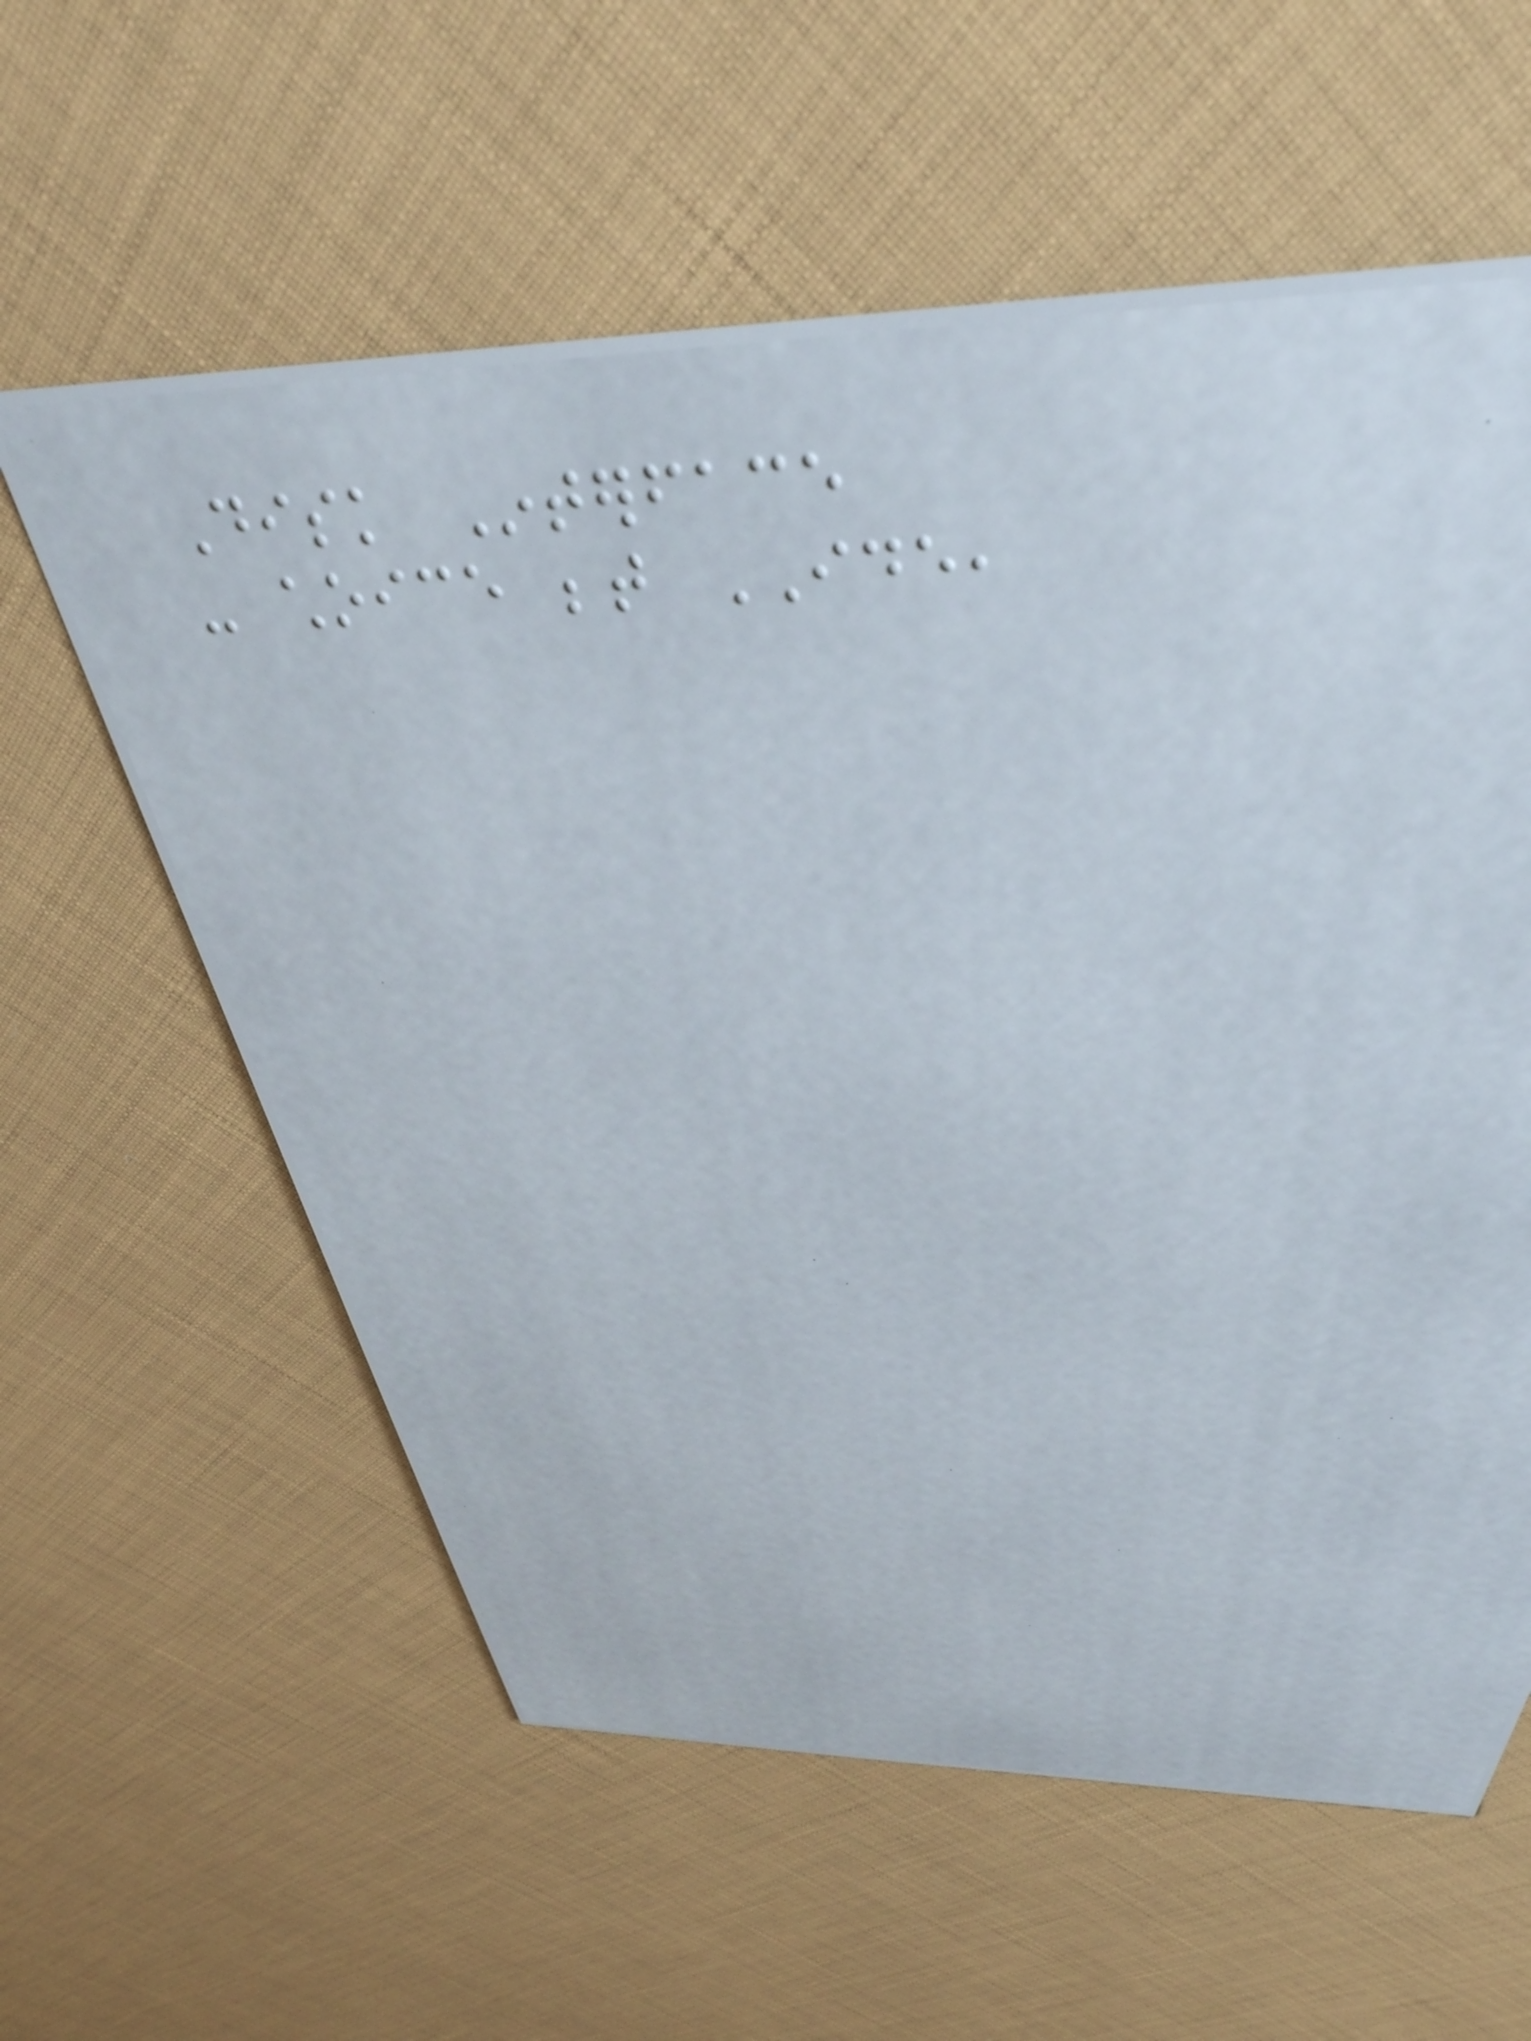Disk Interface
- choice between IDE,
